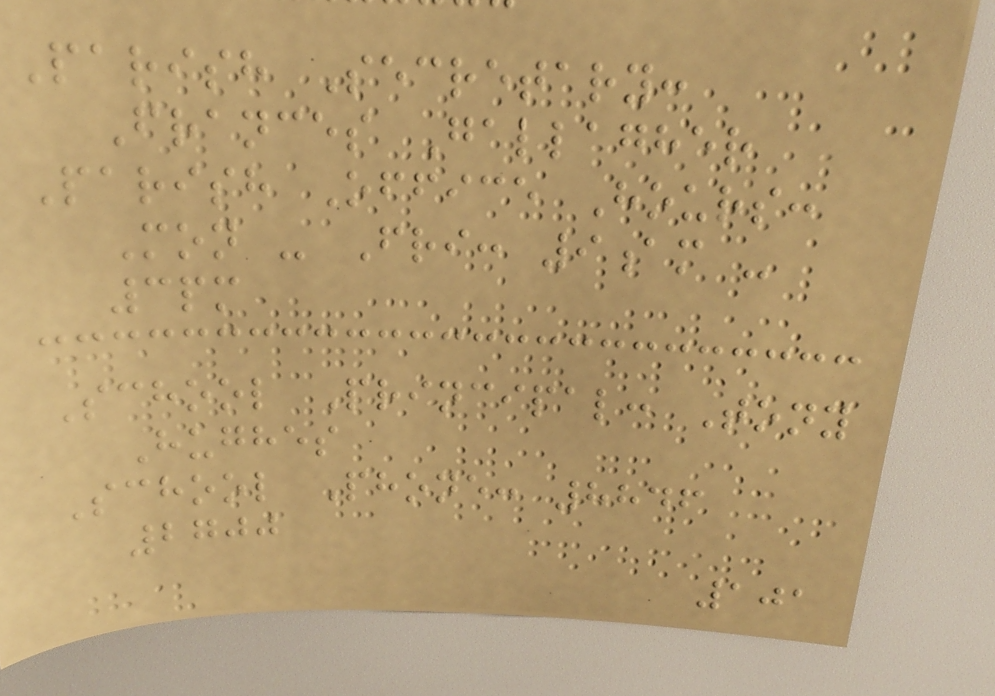Parish Secretary:
Frances Gallagher
Parish Office Hours:
Mon - Fri: 9am -
3pm
School Principal: Tony
Hughes
School Phone: 8846
2700
101
